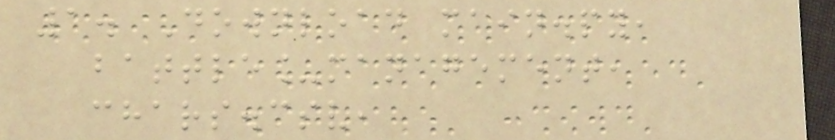1. Download main.py,
battle_management,
chars.csv,
